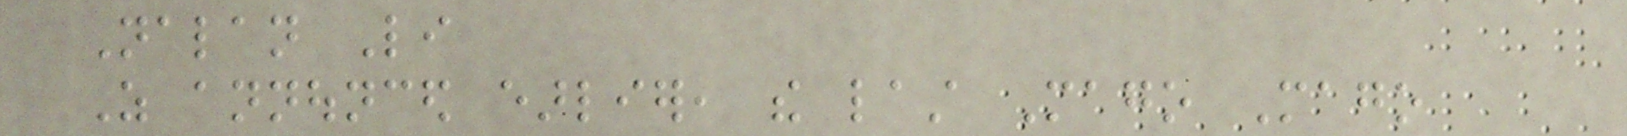Nalan Li
As announced earlier, the last Mago Mago
